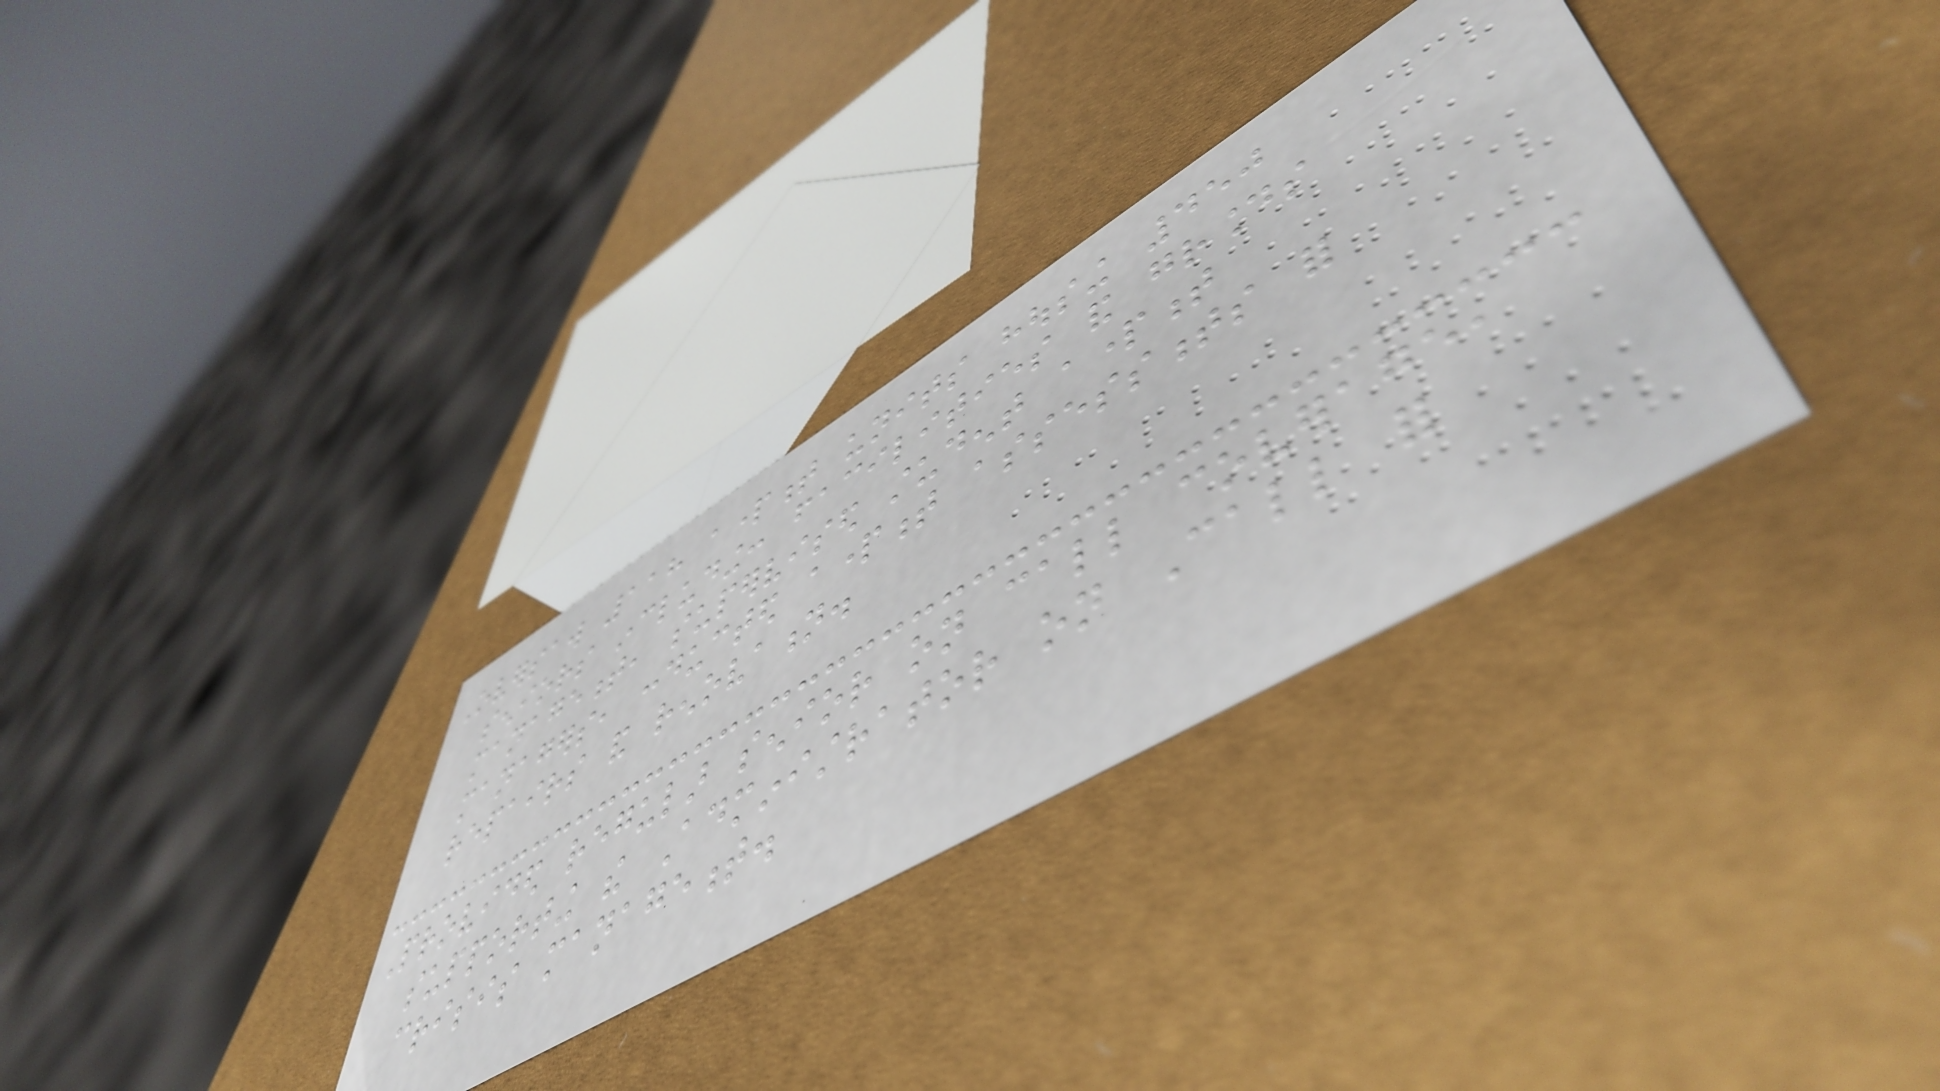Oversaw 118 apartment units housing 450
seniors including: facilities and grounds
management, supervised student apartment
managers, conducted apartment assessments for
repairs and renovation.
Provided regular senior on call coverage,
supporting the Administrator on Call for
crisis management.
